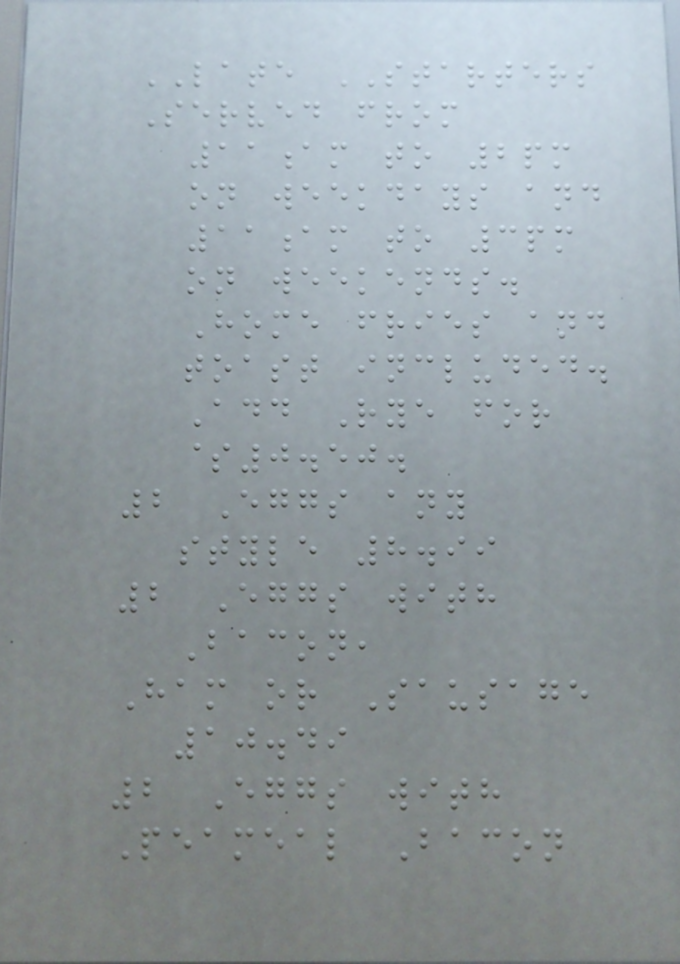LATE STARTERS
Served from
11am to 2pm
on weekdays and
11am to 3pm
on weekends.
Home fries and
toast included.
Add Rye for
$0.50.
2 Eggs any
style 8.99
2 Eggs with
Bacon,
Ham or Sausage
10.49
2 Eggs with
Peameal Bacon
